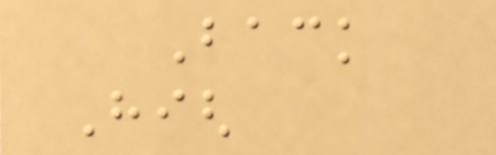Back
High
